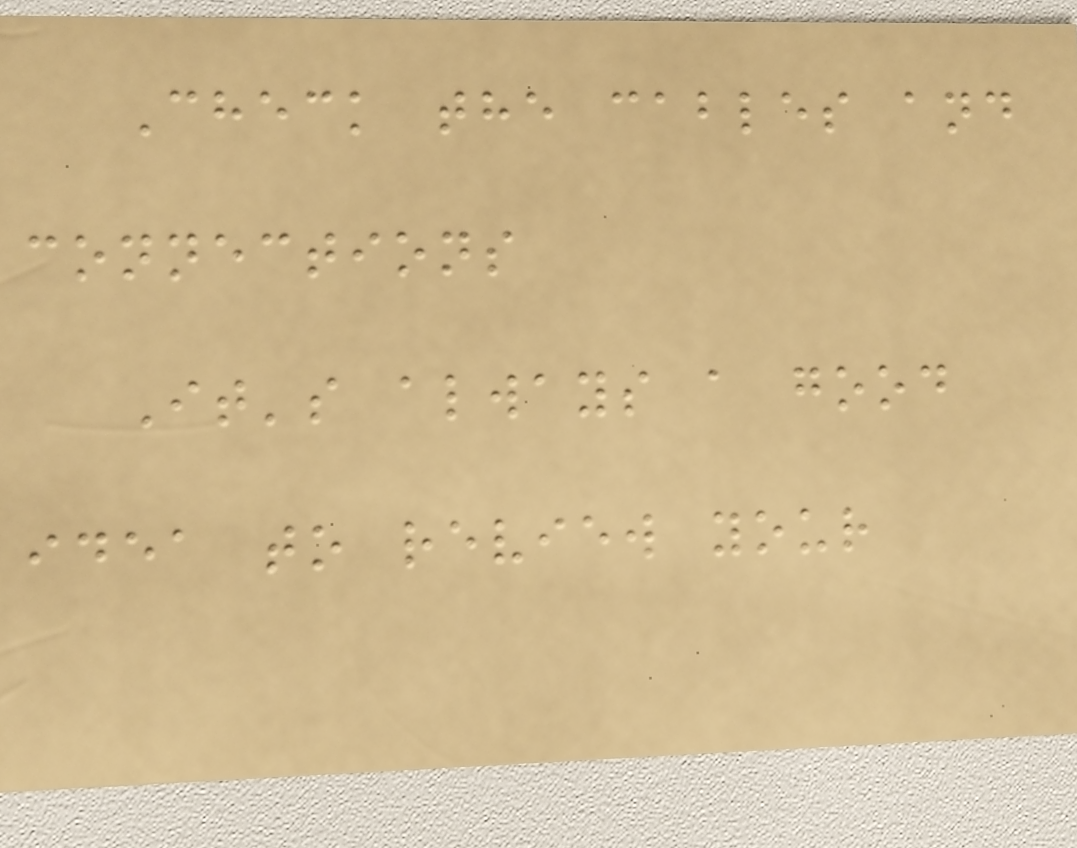Check the cables and
connections
It's always a good
idea to review your
